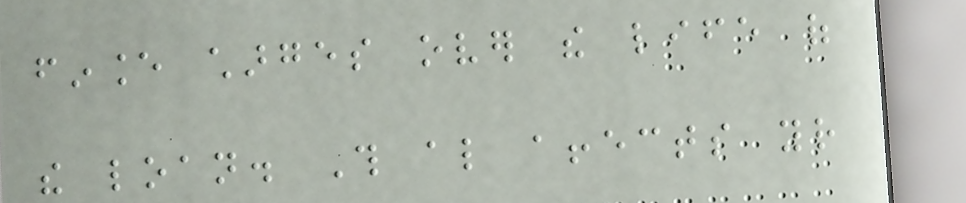finance charges over the life of
the loan. This also affects your
